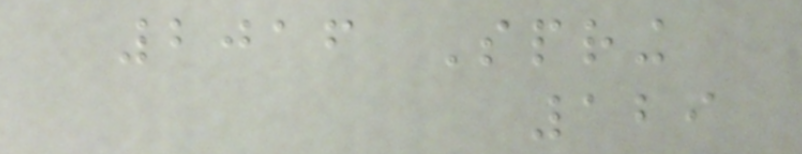2016 Spring
129
